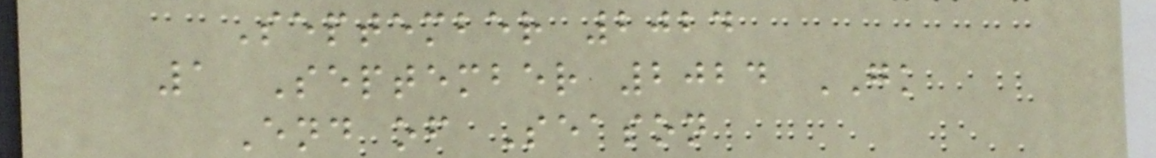September 2024
1 September 2024 GK
End of Season
